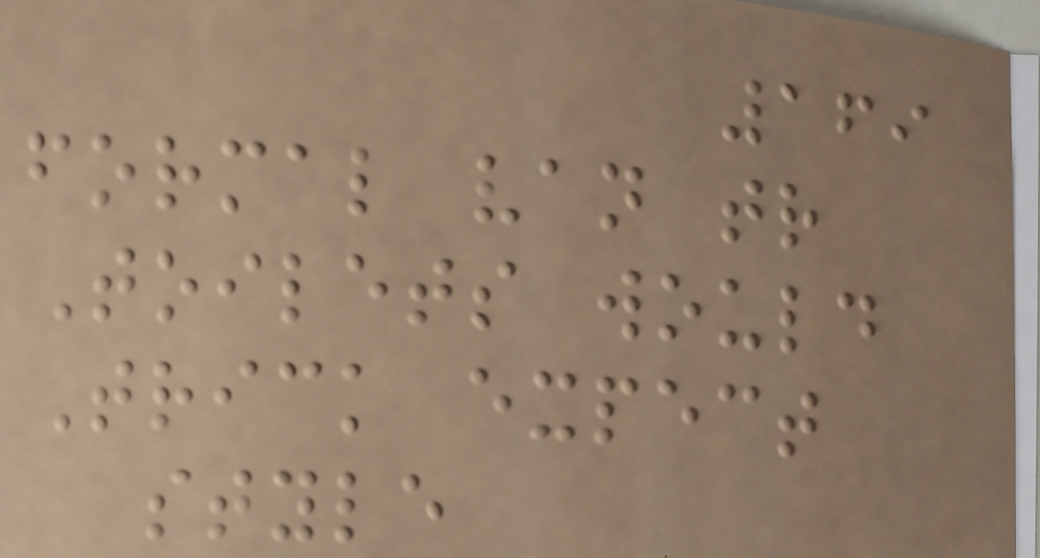169
formal van tr
Toilets would
Trick expect
style
